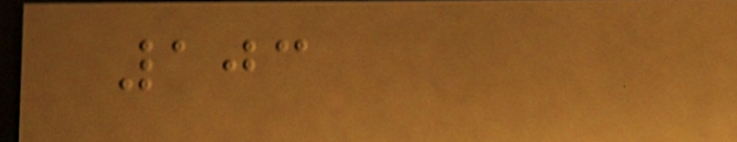103
